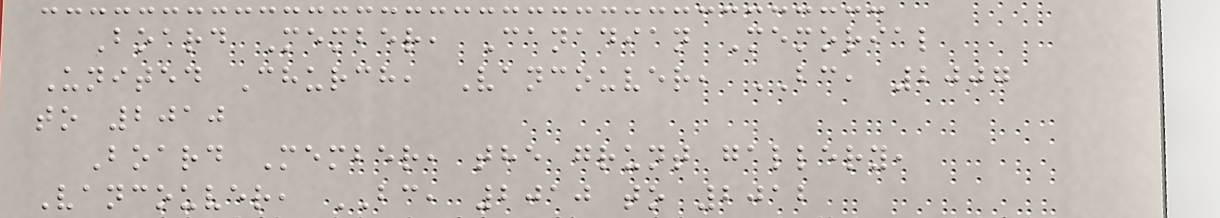Board Member, Canadian Memorial
United Church, Vancouver, BC, 2007
to 2010
Board Member, the grunt gallery,
Vancouver, BC, 2010 to 2012
